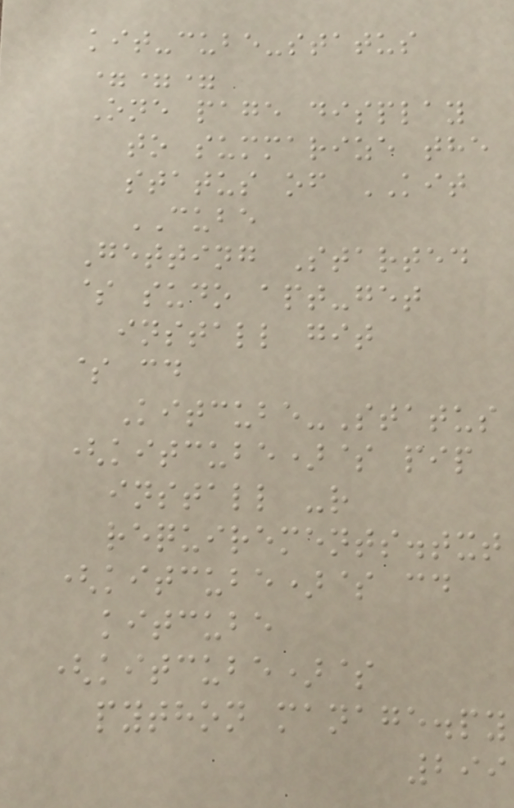kit-cube-status
===
One page display
to summarize the
status of KIT
CUBE
Getting Started
$ sudo apt-get
install git
$ cd
Kitcube-Status
(kitcube)$ pip
install -r
requirements.txt
(kitcube)$ cd
kitcube
(kitcube)$
python manage.py
299
